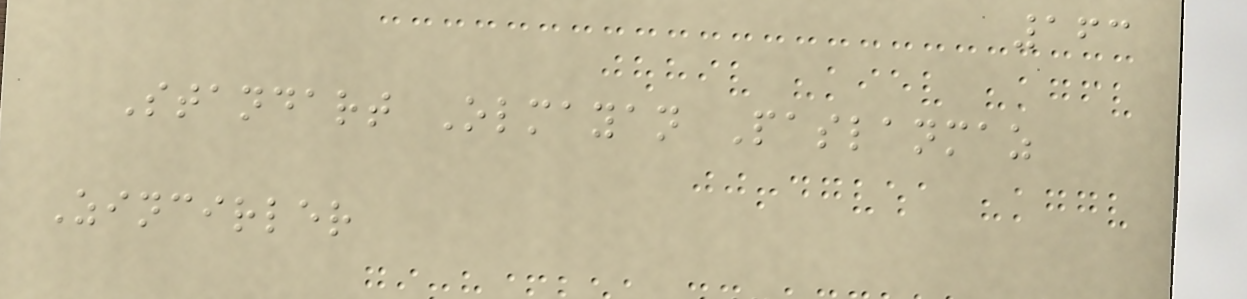163
Standart Olmayan Paslanmaz
Zincirler
